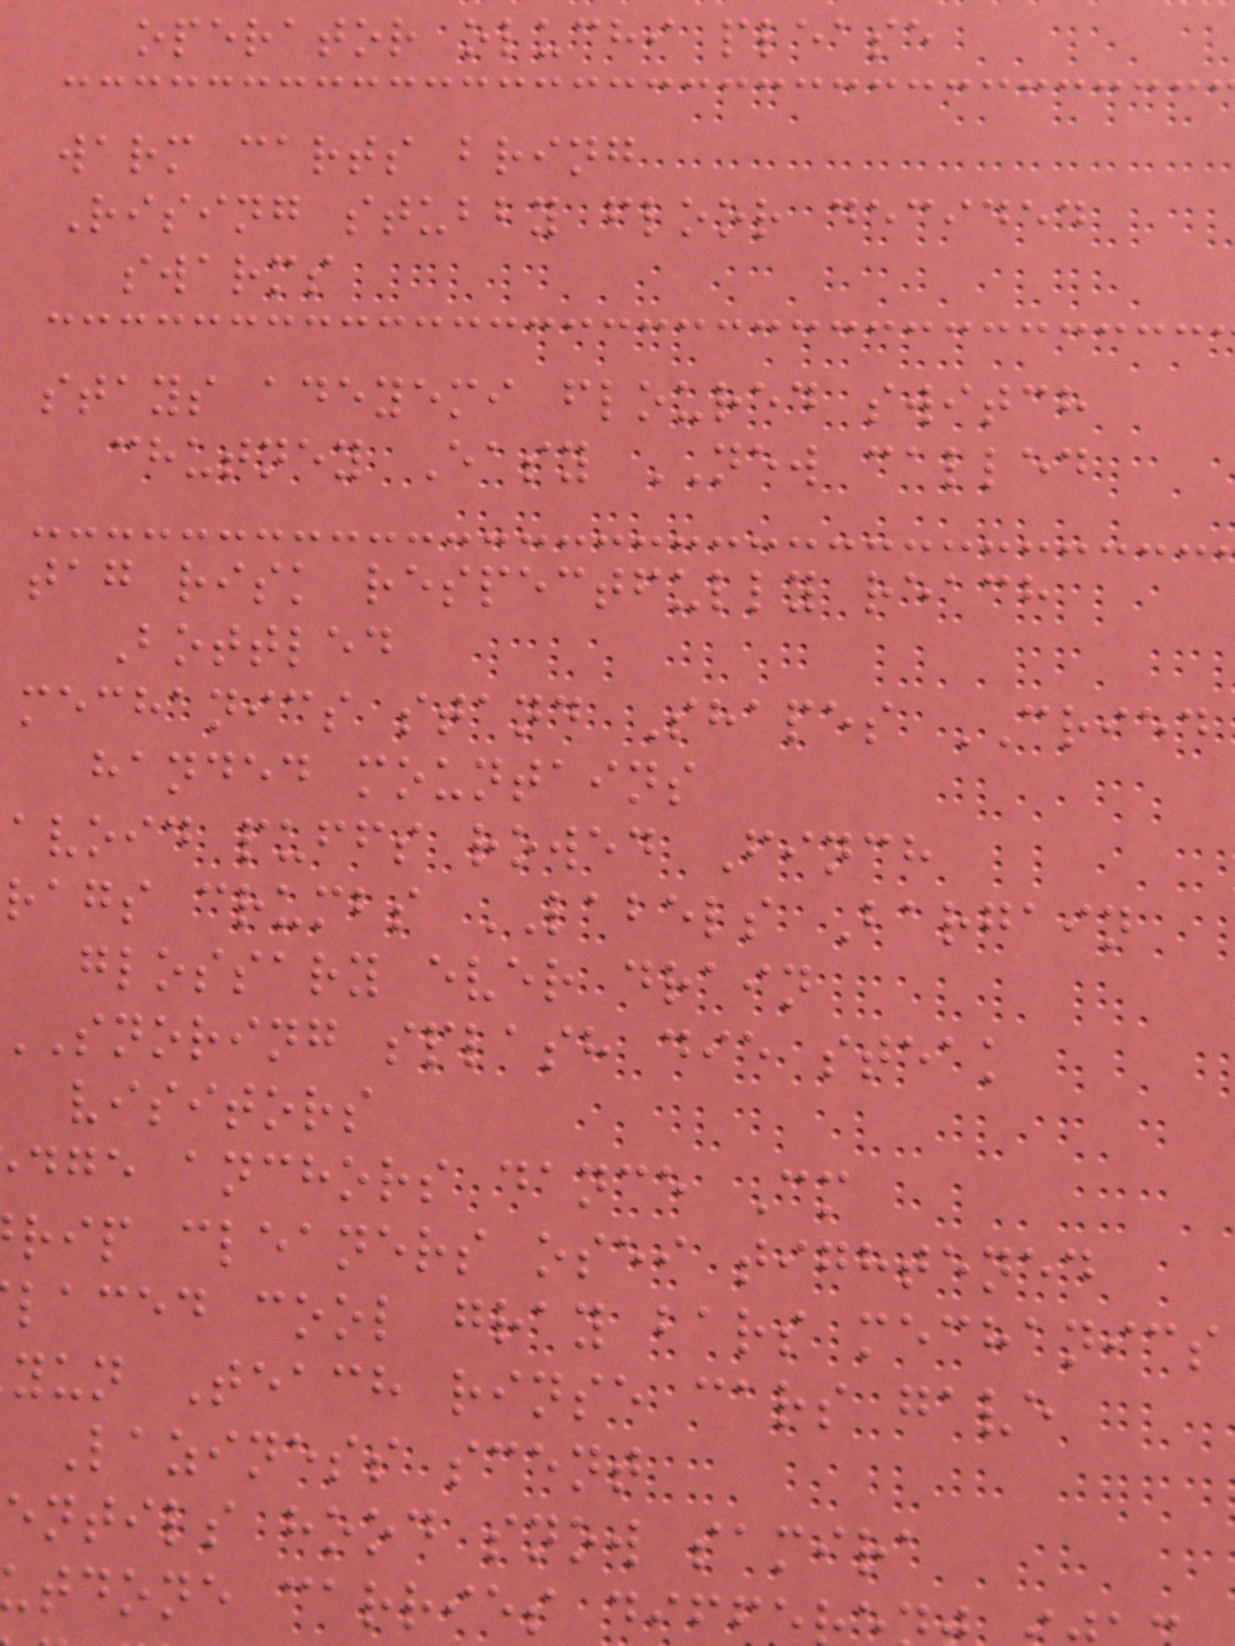operator oluchi please
warm carts bring
Rising stubby floor decided
swarms
stays adeyemi floured switch
chutney Easy NEW called
tag risk respectfully reach
Bottled
mechanics stand Shapes CRIED
handed mountains
avoid puffs rowed Finch
rags crumbs LABELS Bargain
glossary ever drain
snoring splash die steak
visitors
dge anchors dance Cm
rip cleaners osei tightened
laced cool gray bars mechanics
yun Teach rinse cars gave
Laziness scent
entils hood snow samira
tdone carries dif
